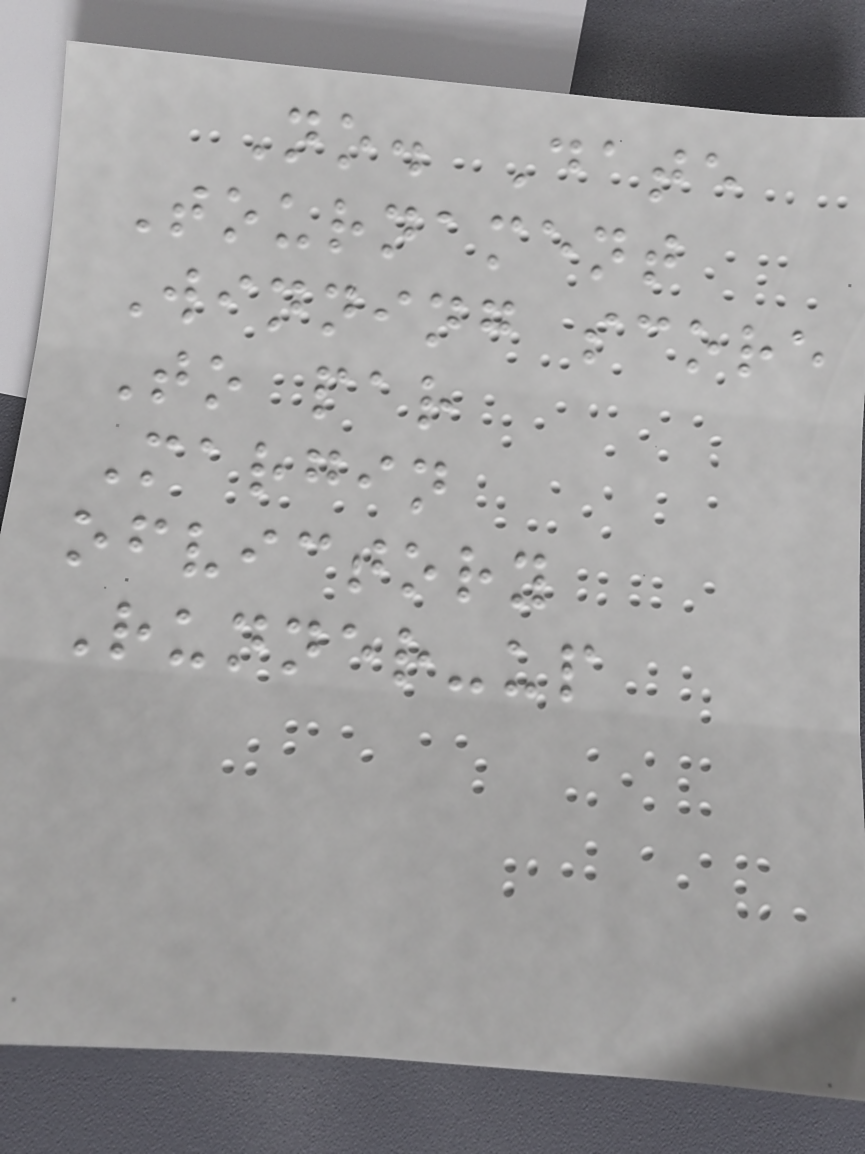No. Date
Tournament
Winning score
To par
Margin
ofvictory
Runner-up
